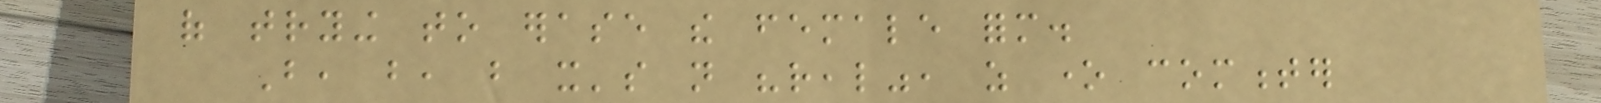of trying to erase the female form.
But, but, but it's not "real", as one commenter
